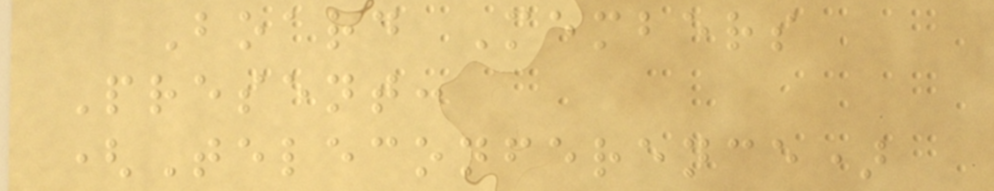Board Members
Present:
(Teleconference)
